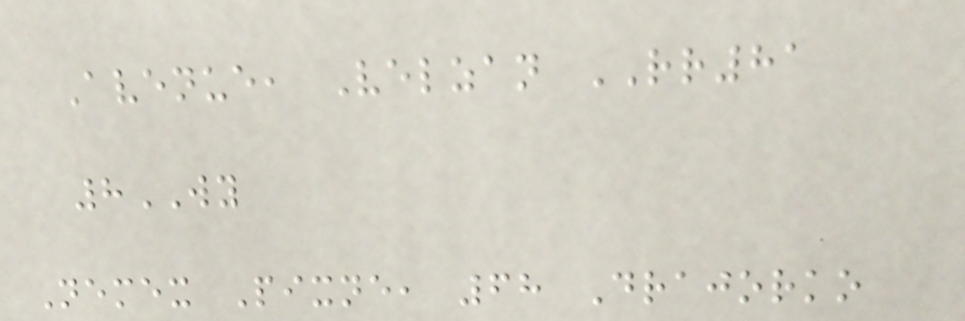Avenue, Velzan RR81
8WY
Nemex Pixne, 68 Drajorko
